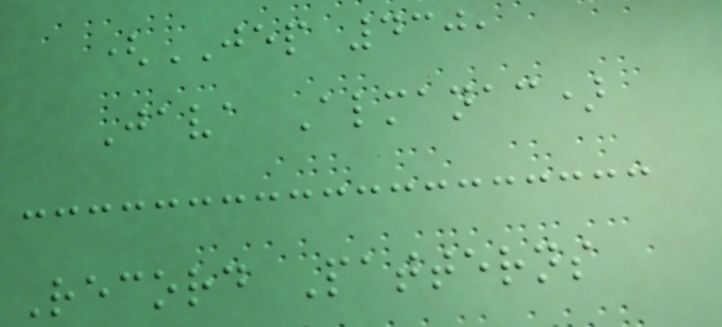(JEP 430,
Java Almanac)
Record Patterns
